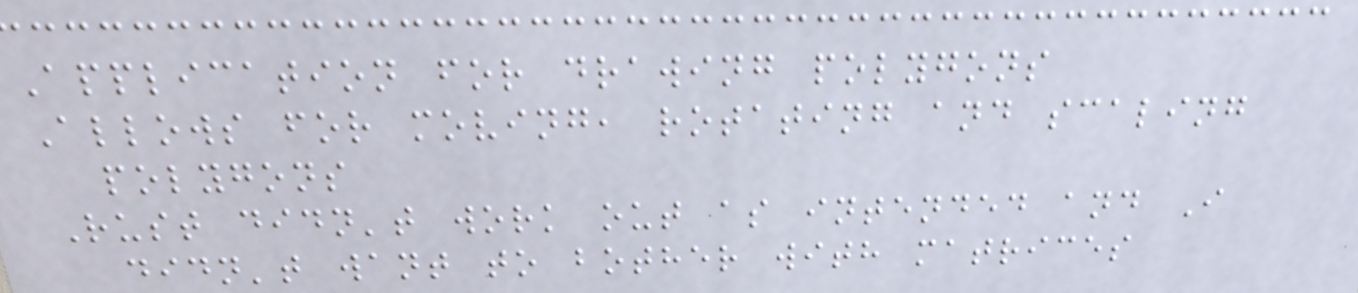Application for drawing polygons
Allows for moving, rotating and scaling
polygons
Rust didn't work out as intended and I
didn't want to bother with matrices
